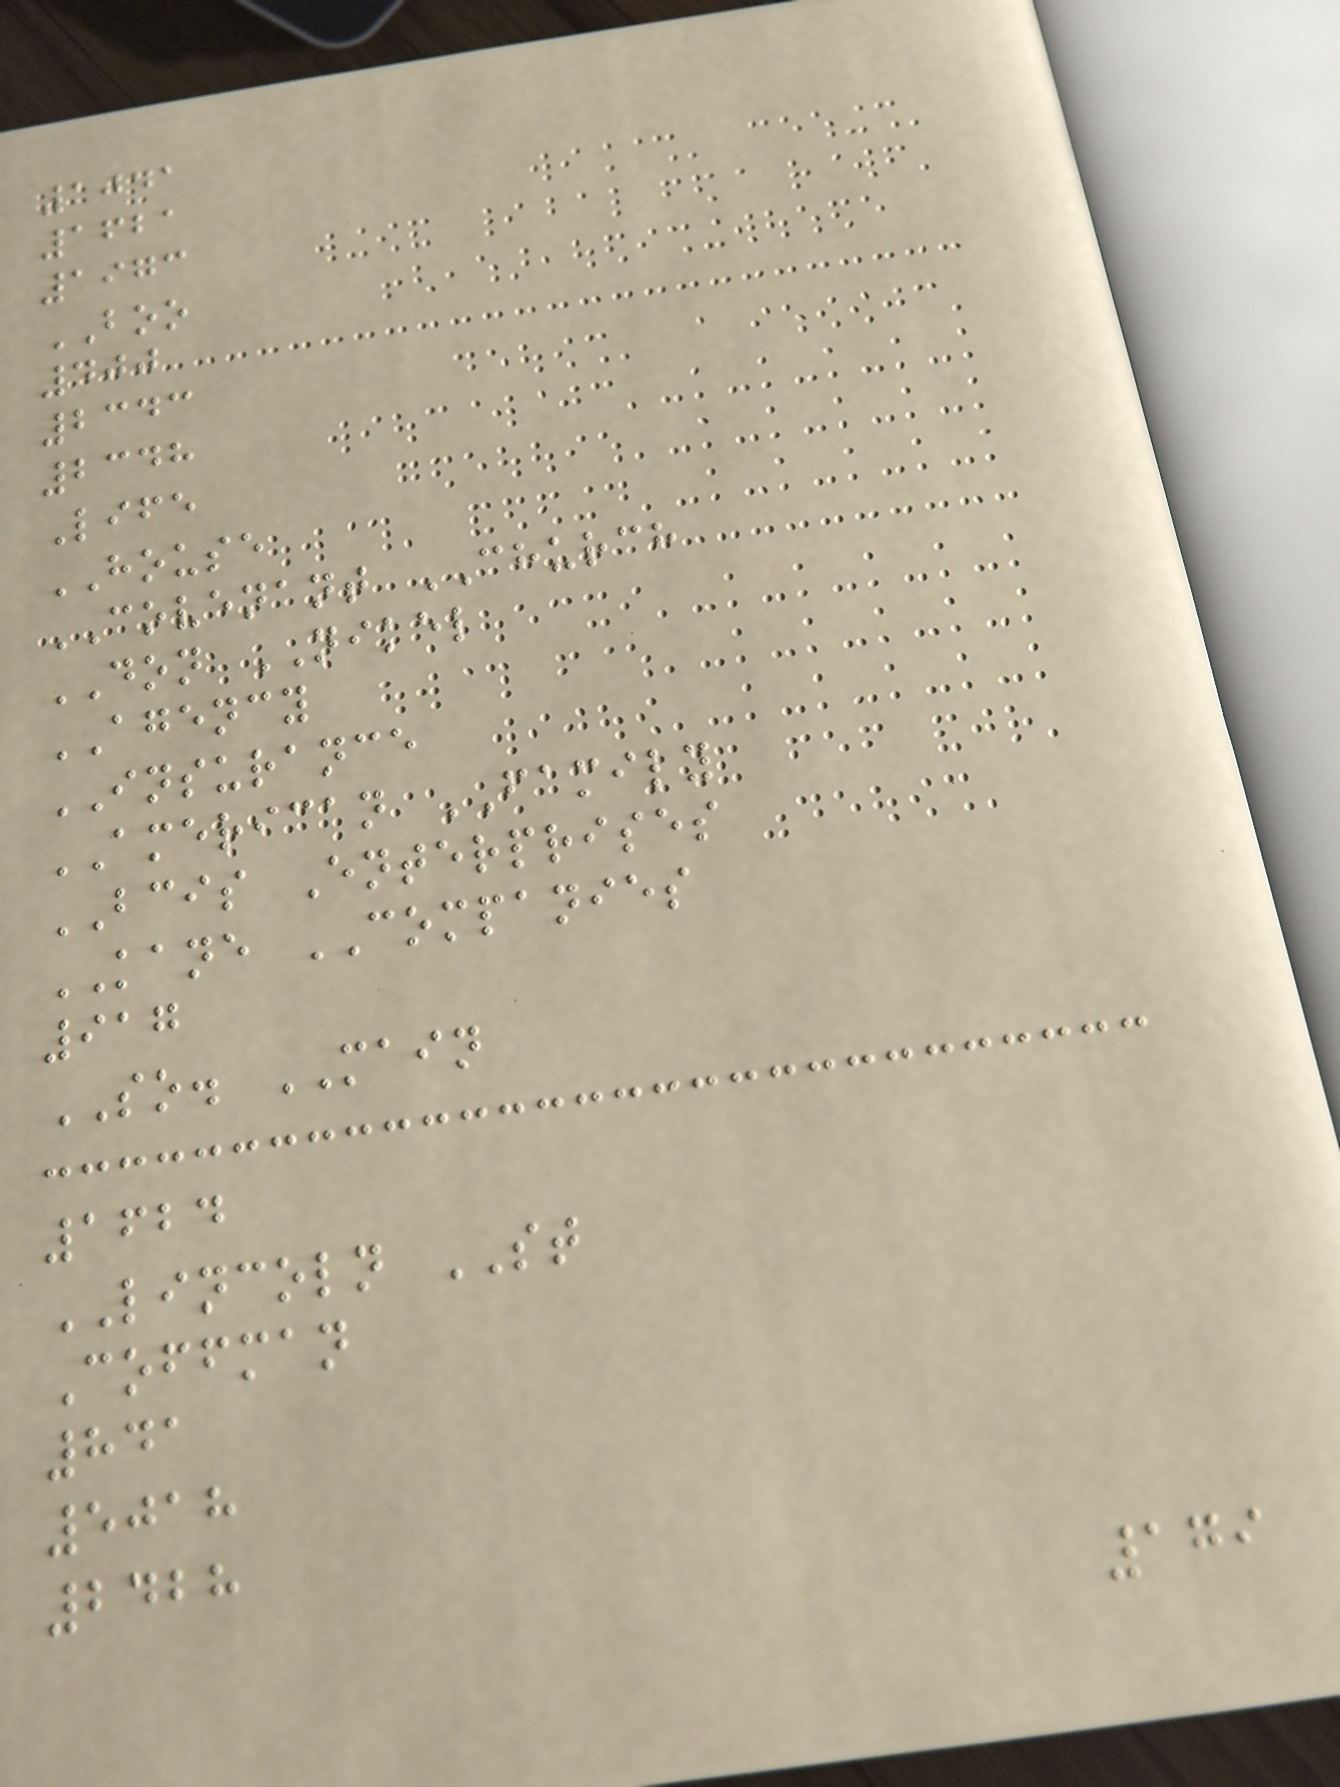1041
1621
1973
BOO
400
2343
2348
Life
HOUSE
COVENANT CHURCH
DON NIKEL
AGENCY
INSURANCE
AMERICAN FAMILY
BCIS Enterprises
KANE COMPANIES
917
SO. MAIN
1624
LINCOLN ST
Coffman
841
5018
2428
179
